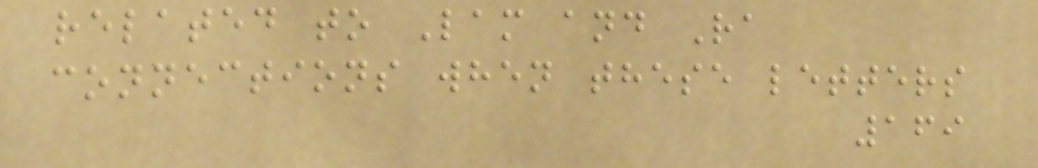related to Lam and Ra
connections when these letters
169
